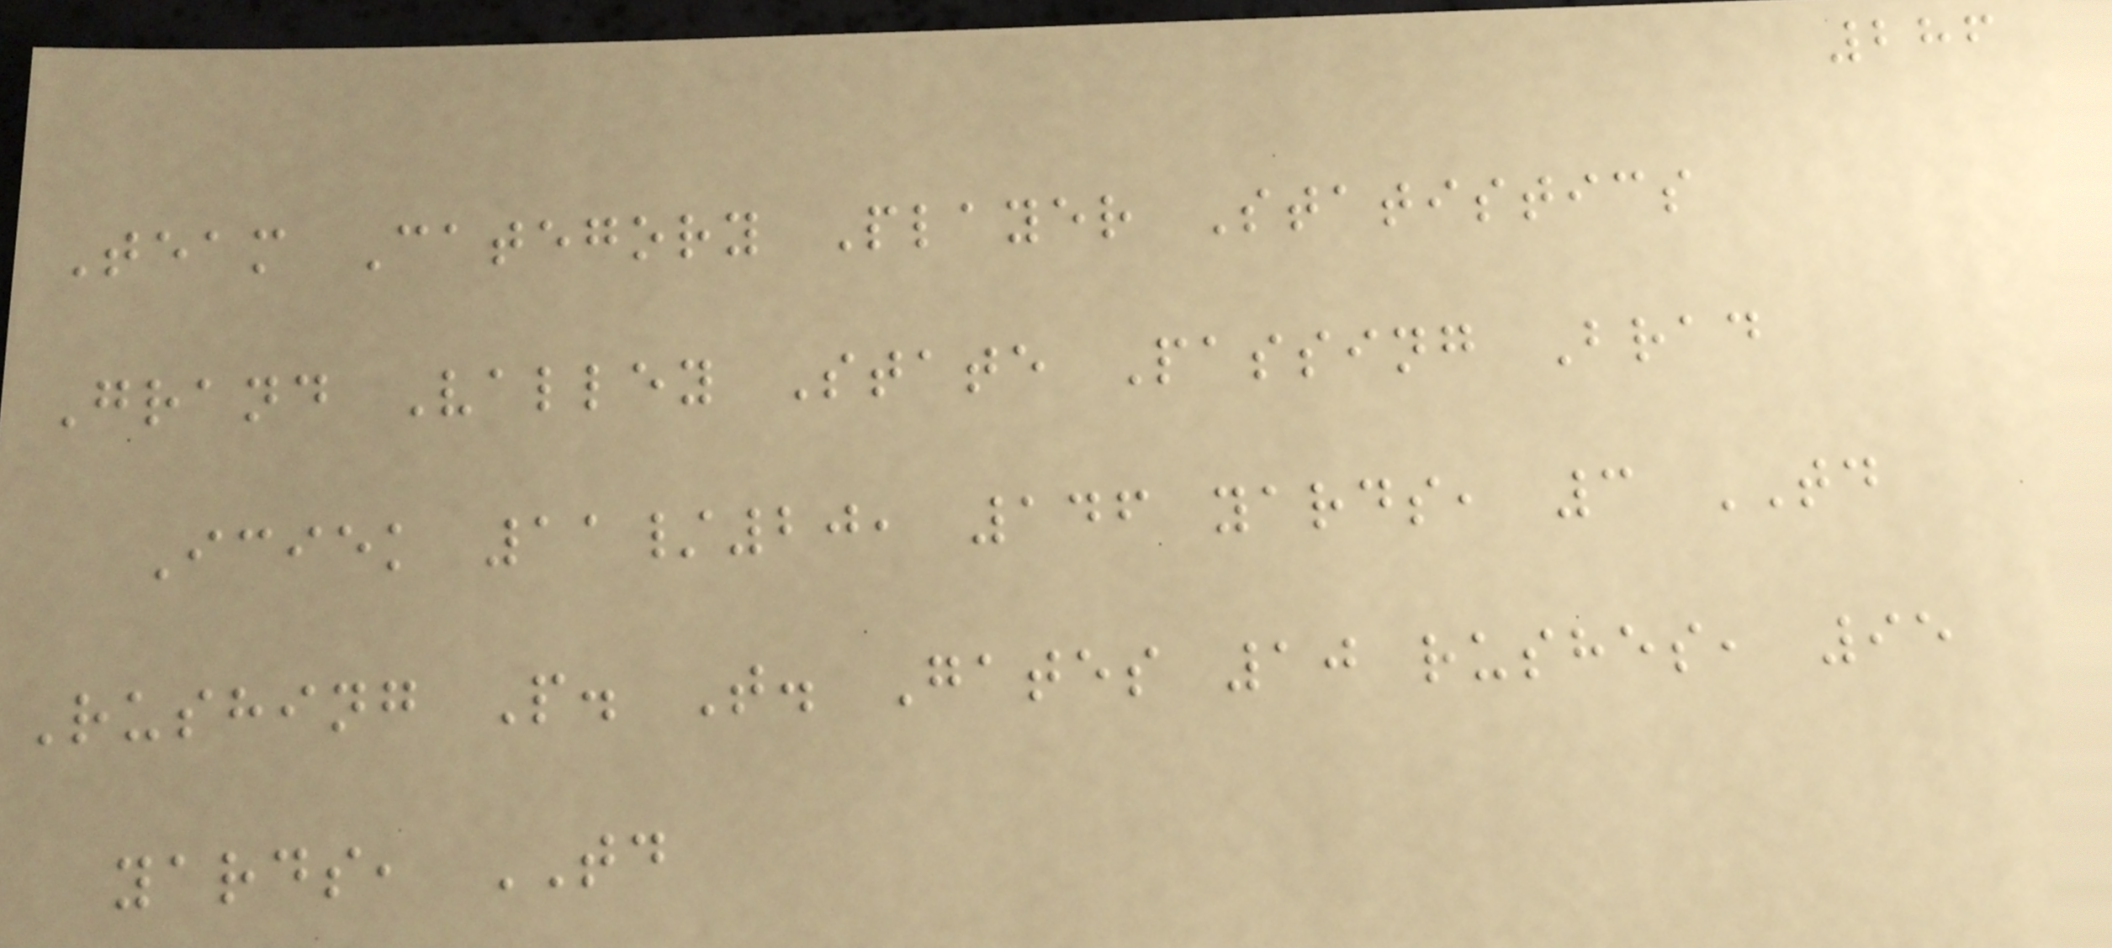286
Team Category Player Statistics
Grand Valley State Passing Brad
Iciek 11/20, 146 yards, 3 TD
Rushing P. T. Gates 10 rushes, 95
yards, TD
